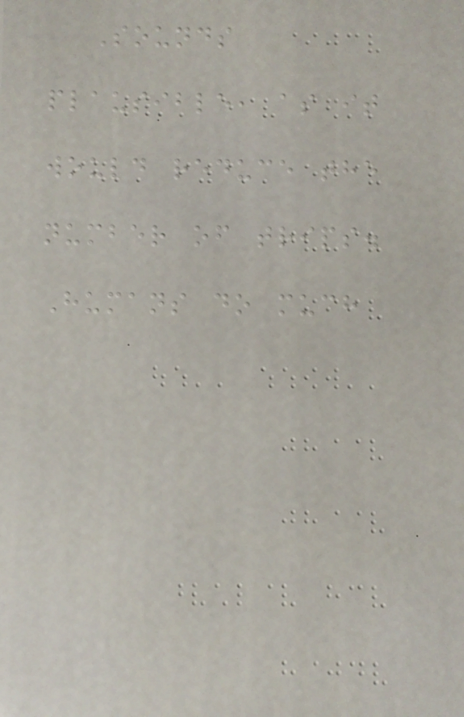Sounds
plausible, as it
would reduce the
number of trips.
Humans do much
